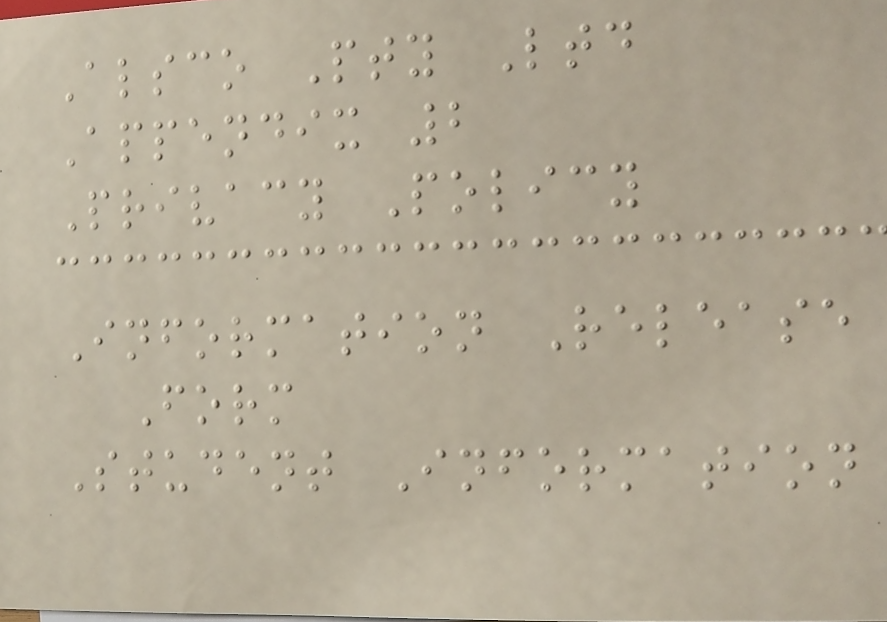Alsco Pty Ltd
Appendix 2
Privacy Policy
Information Release
Form
Student Information
